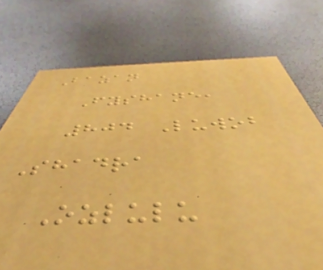Bazan
Fyshane,
804 Luwob
Shadra
Ozlulu
